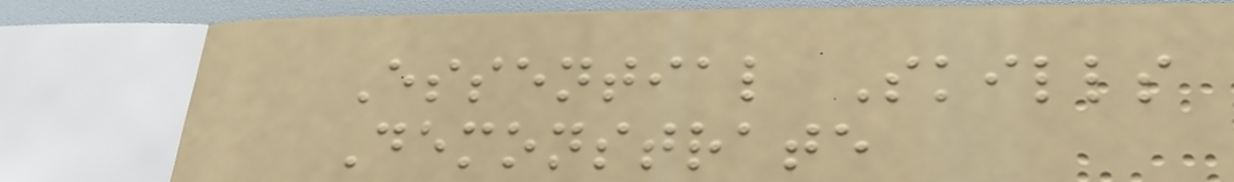Essential Skills
Demonstrate
